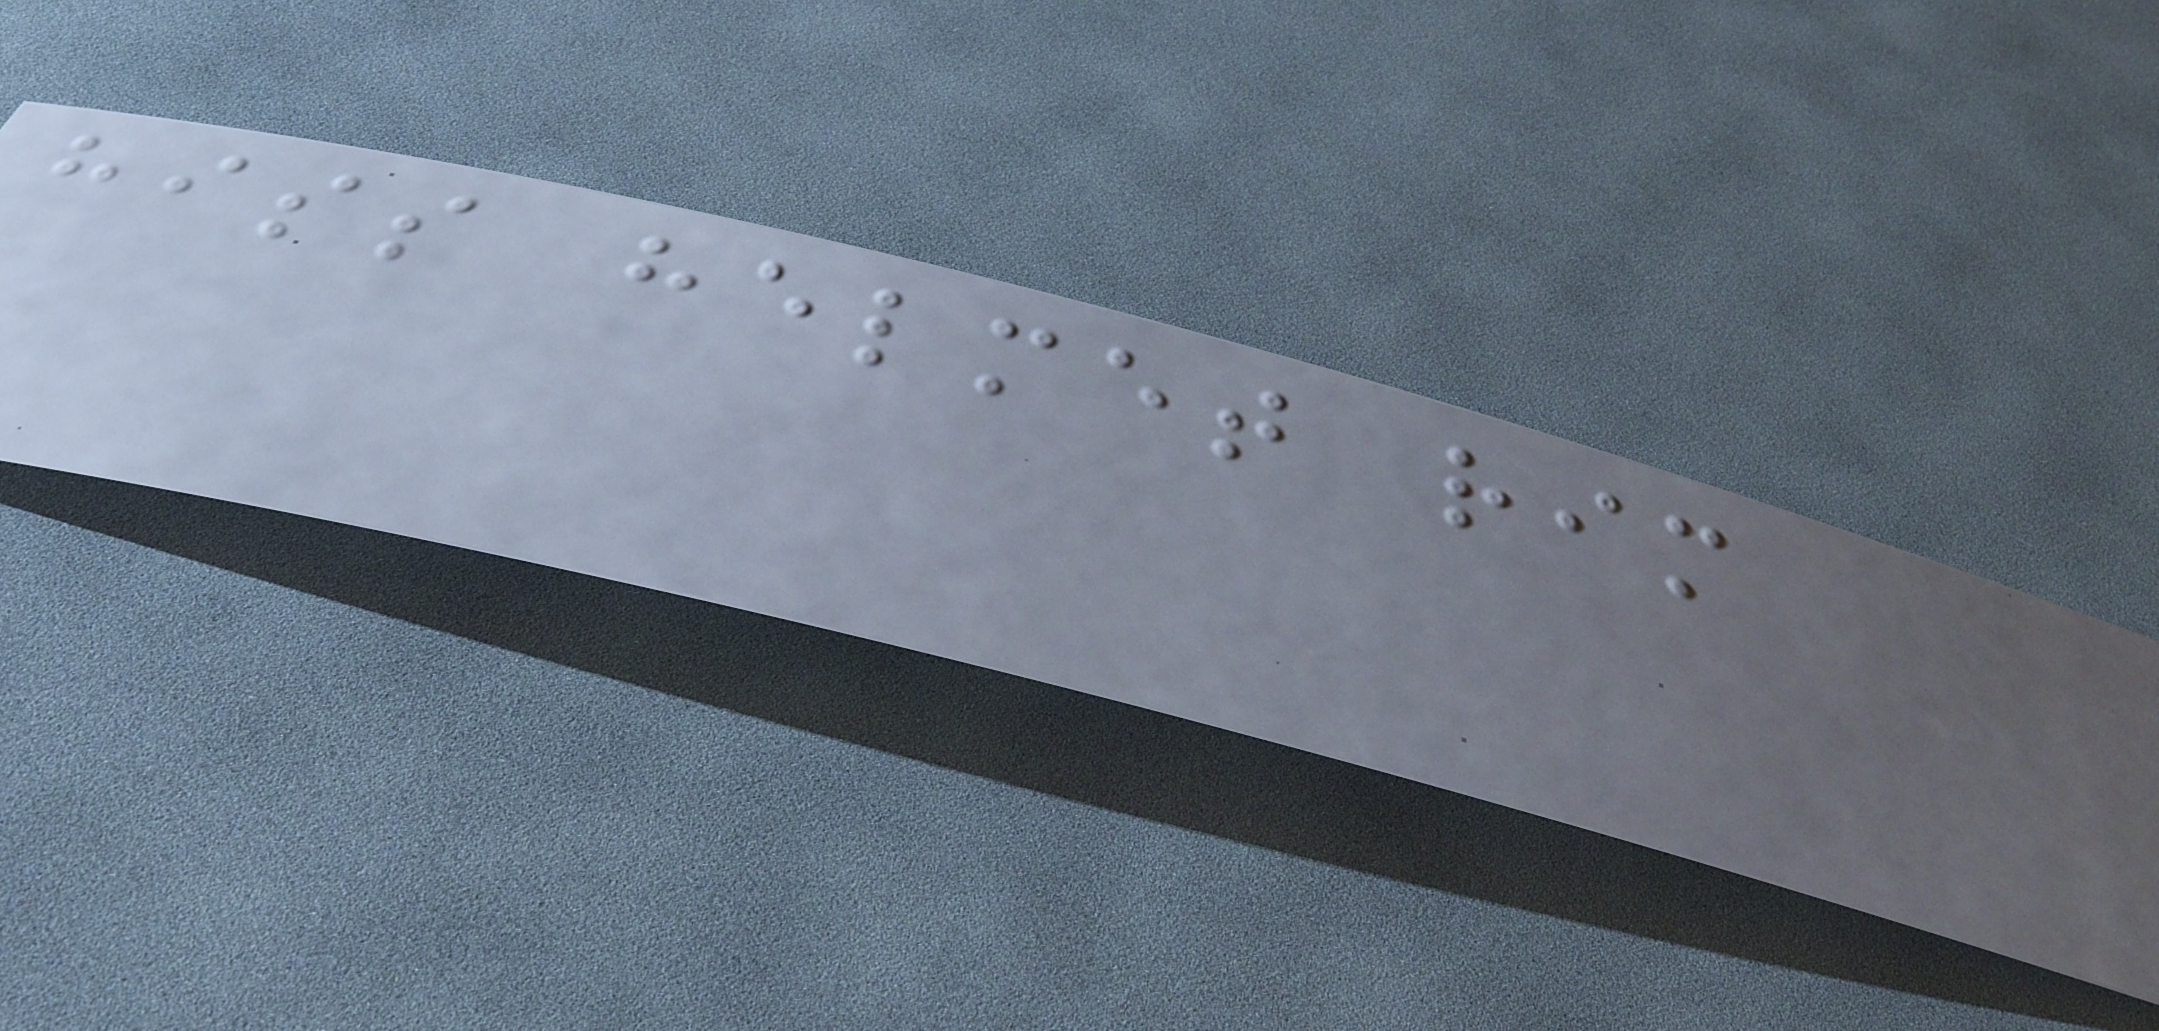hiss helmet rim
